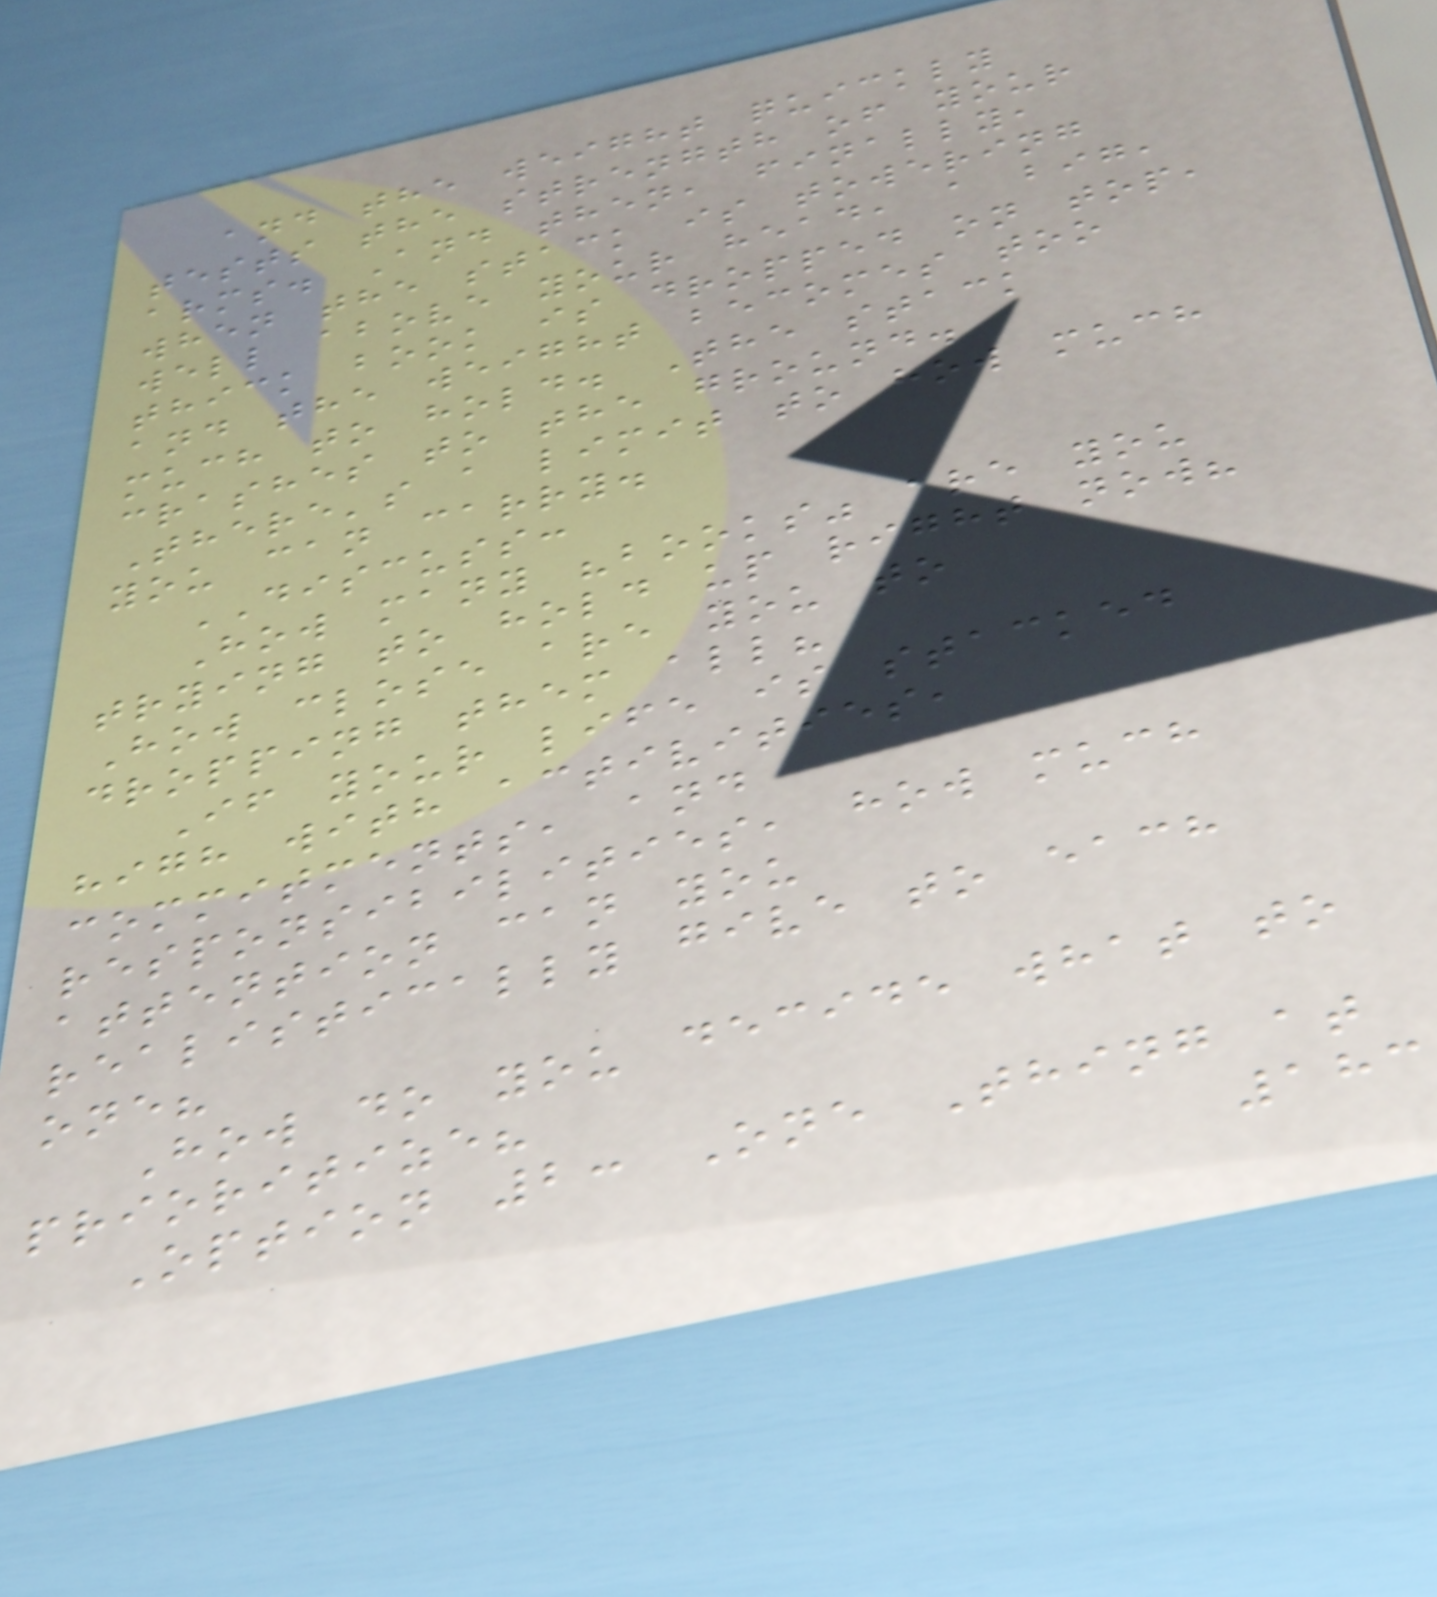and the weight quickly
tests the strength of your
arms. And then, finally,
when the stack is towering
well above your head, a big,
thick book is dropped on top,
and the weight becomes too
much to hold. The stack
crashes to the ground.
There's a limit to how much
you can carry.
DISCUSS:
How many "books" are you
trying to hold up right now?
How close are you to
dropping them all?
If your life is stacked
high with activities,
commitments, and
responsibilities, how much
attention can you
realistically give to each
one?
How do you decide what to
prioritize?
Option 2: One Thing at
183
